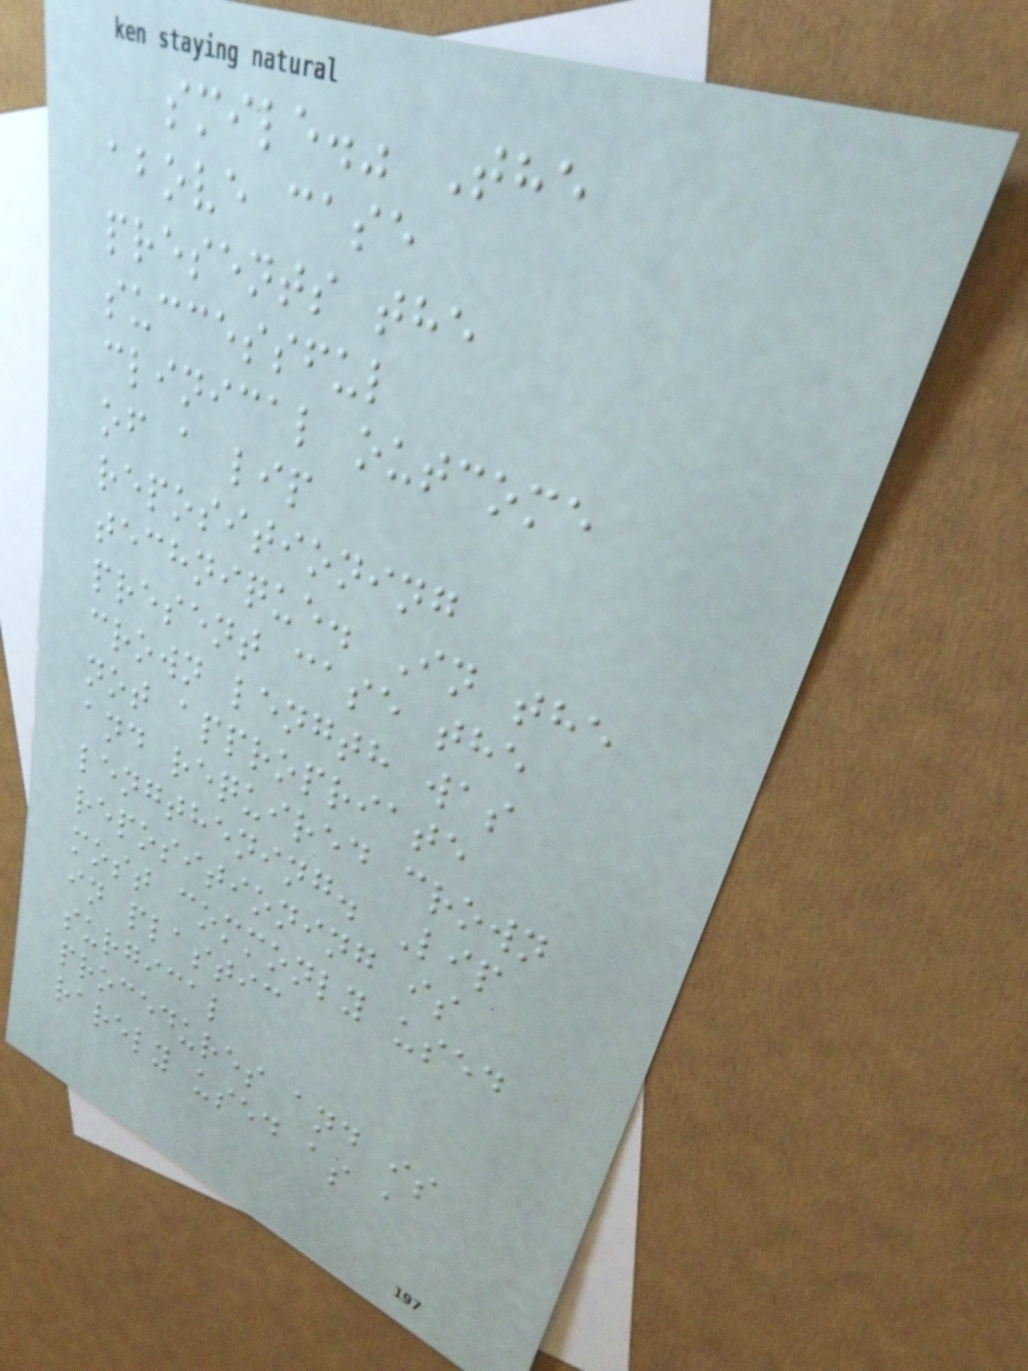smile." The
above case
presents the
successful
clinical outcome
of a lip
repositioning
technique. In the
present case the
crown length was
not appropriate
and required crown
lengthening. Lip
repositioning is
most commonly used
in plastic
surgical
procedures and is
rarely used as a
